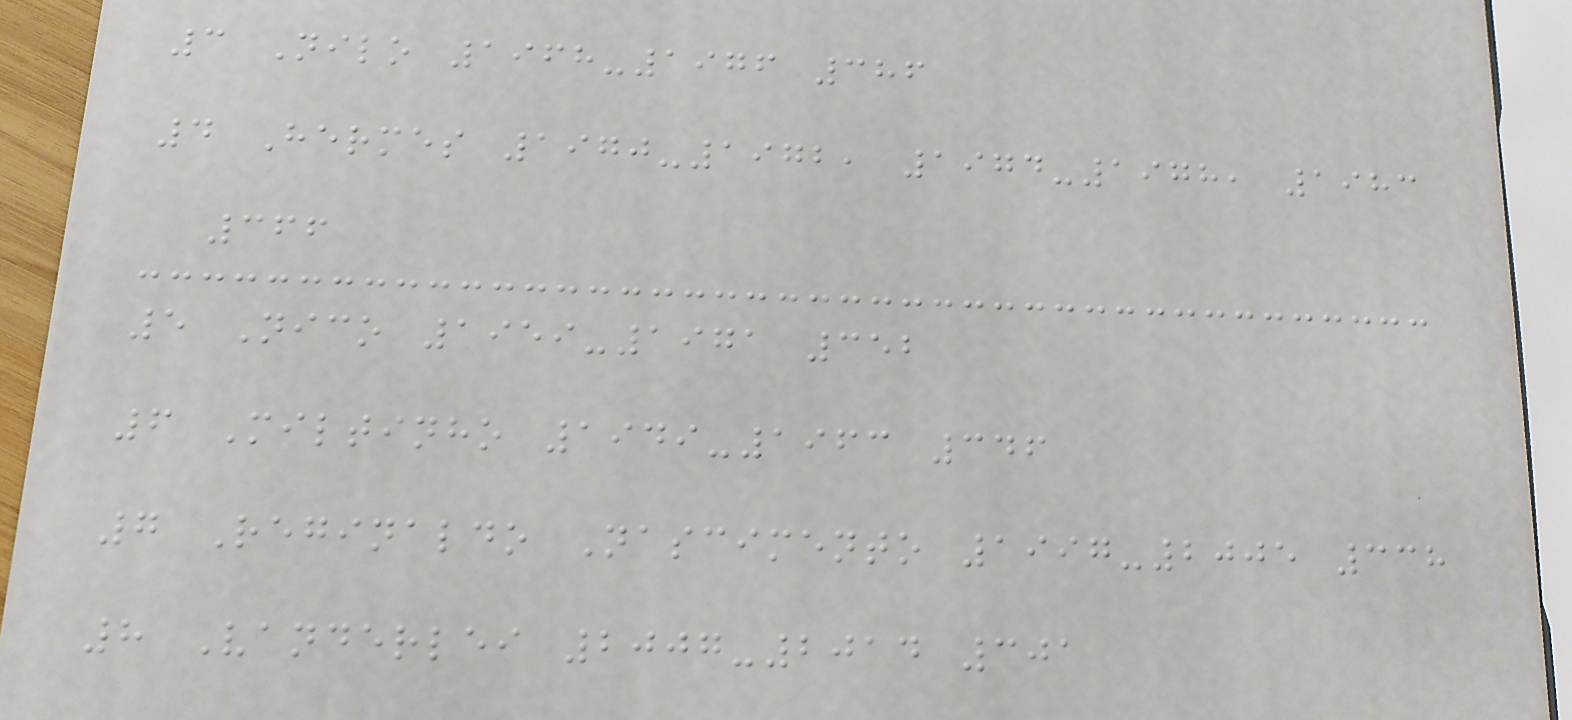3 Nilo 1968-1976 386
4 Hermes 1970-1972, 1974-1978, 1983
366
5 Nico 1959-1971 352
6 Miltinho 1949-1963 346
7 Reginaldo Nascimento 1997-2005 338
8 Vanderlei 2007-2014 301
